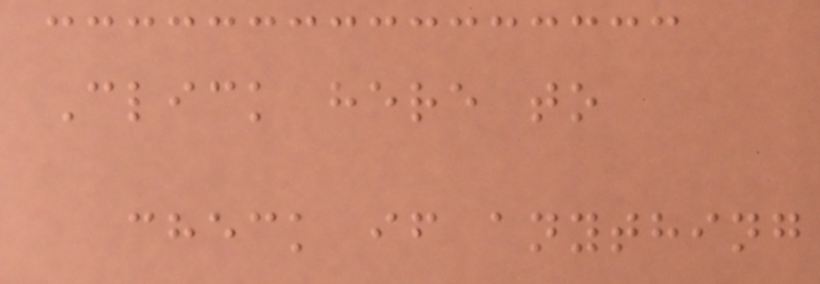Click here to
check if anything
